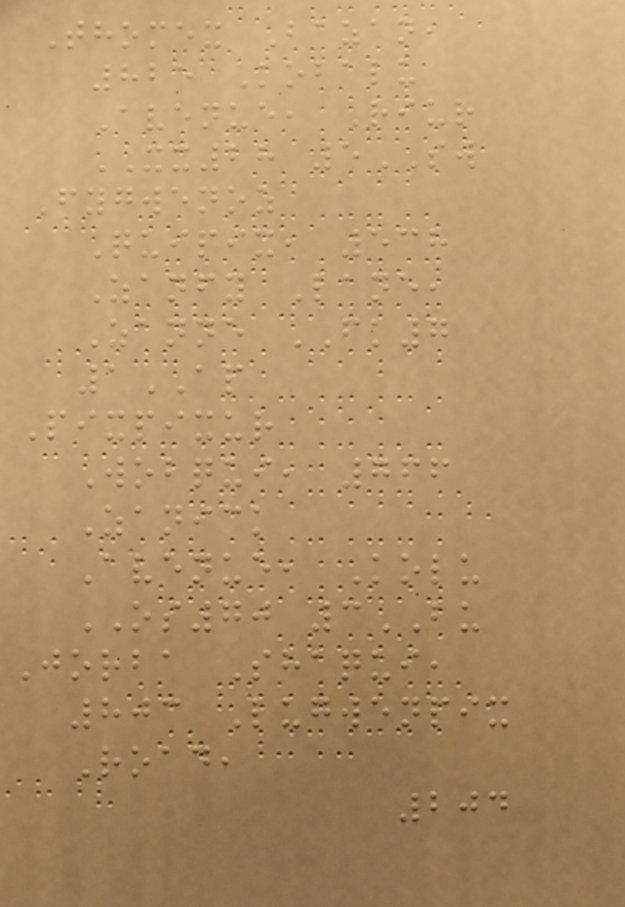Thomex Bazan,
825 Kobalu
Avenue, Riur
XX28 5SW
Fygwenoz
Quipix, 538
Zanfy Lane,
Zanne FK7
1AP
Pixpixur
Wobqui, 766
Zanick
Avenue, Kolu
OS70 3BU
Jorba Shaqui,
803 Lugwenpix
Road,
204
